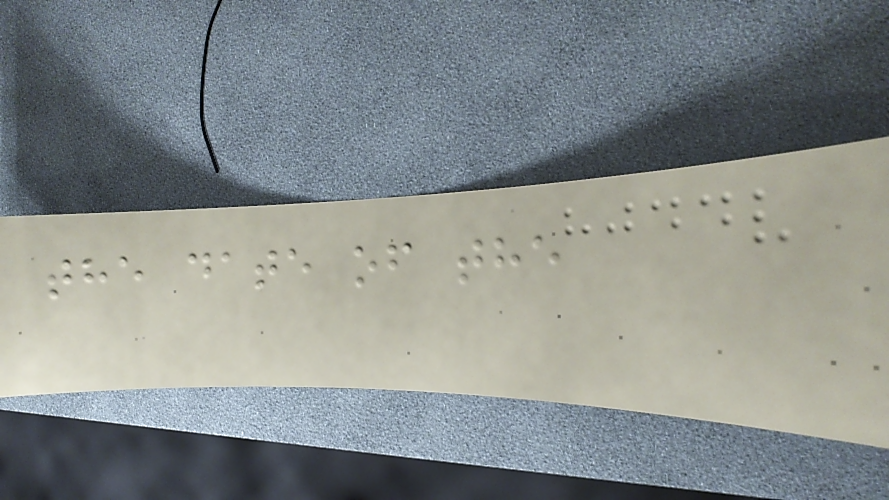the date of the
